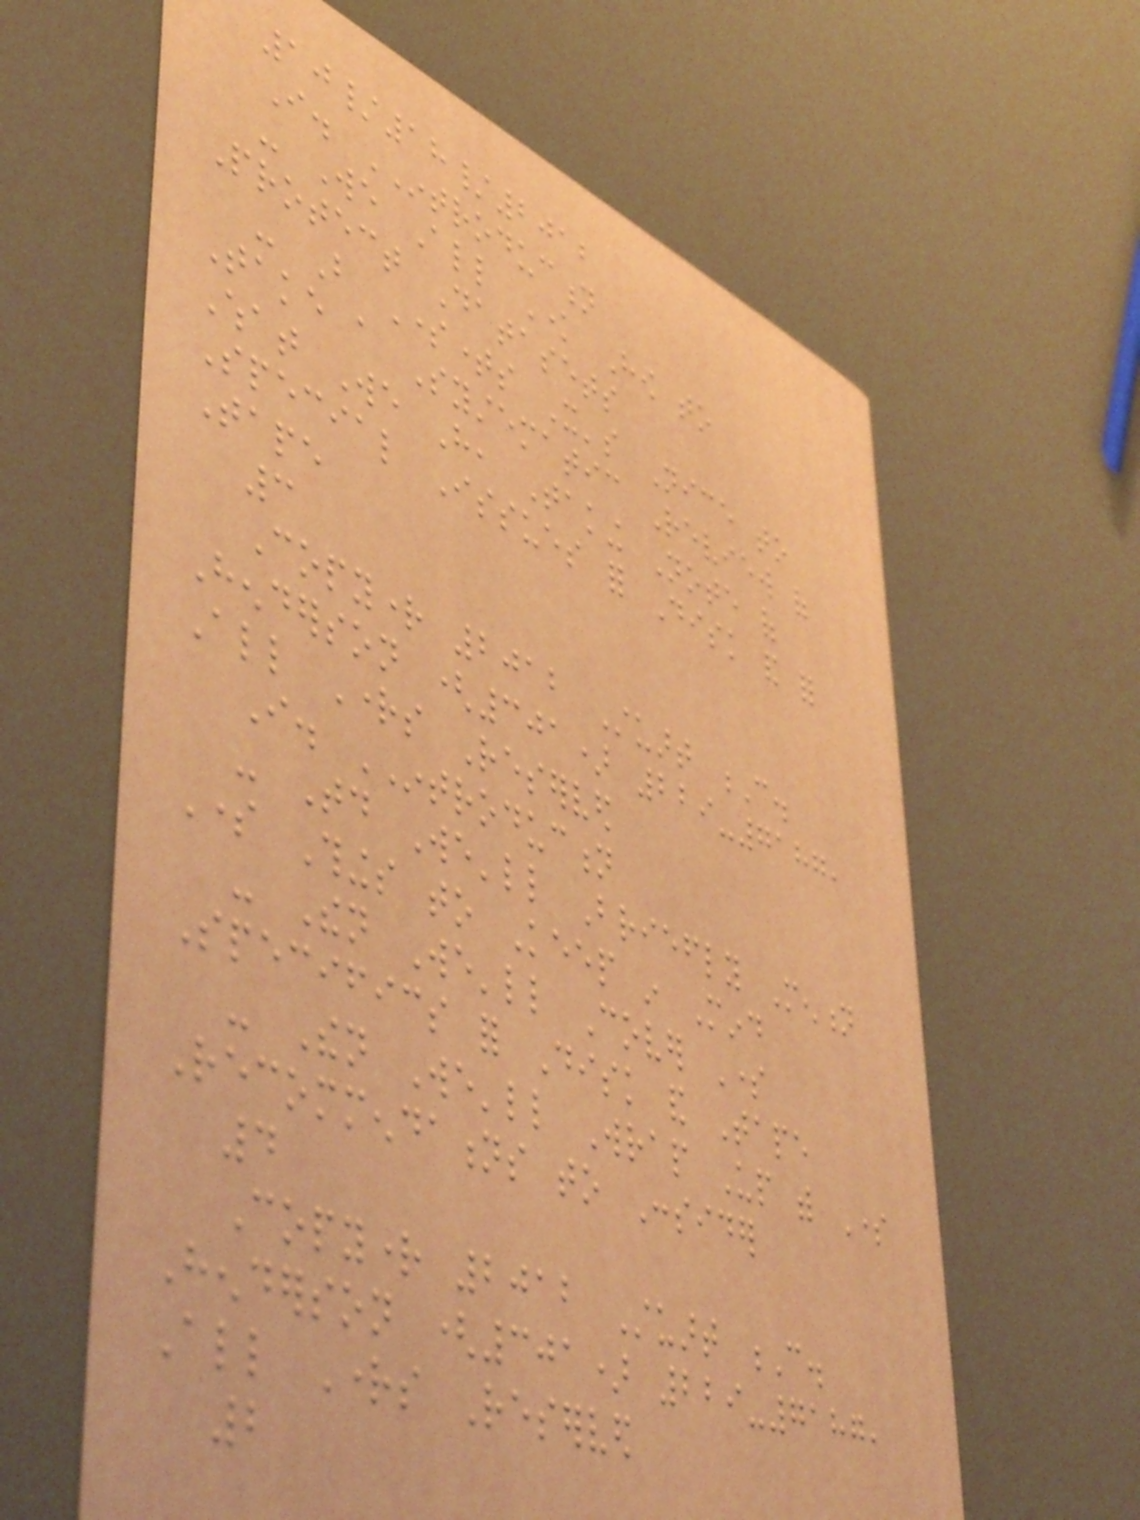10/18/2012
I. INTRODUCTION
- We All Know How to
Protect Datasets
- But Sometimes It's Nice to
Take a Systematic Review of
What We Have, Taking Note of
Special Issues for Disk and for
Tape
3
Copyright 2012 Stuart C.
Henderson (301) 229-7187,
All Rights Reserved
I. INTRODUCTION
- Today We'll Briefly Mention
Some Things to Keep in Mind
- Then We'll Cover Some
Specifics for Disk and Tape
- Then We'll Wrap Up with Some
Recommendations to Consider
4
Copyright 2012 Stuart C.
Henderson (301) 229-7187,
All Rights Reserved
2
